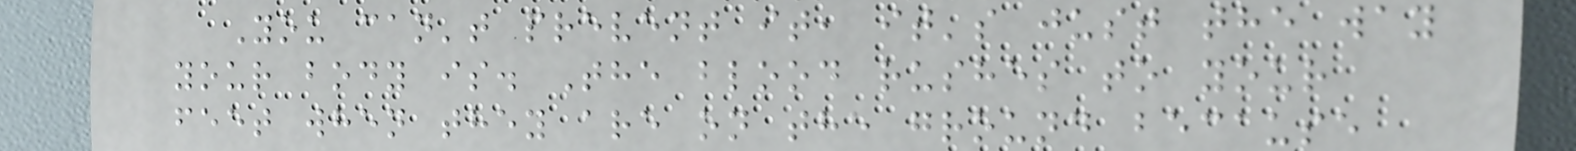You can't prevent it, it's just the way
your body is. The blood rushes to your
feet when they are on the ground because
